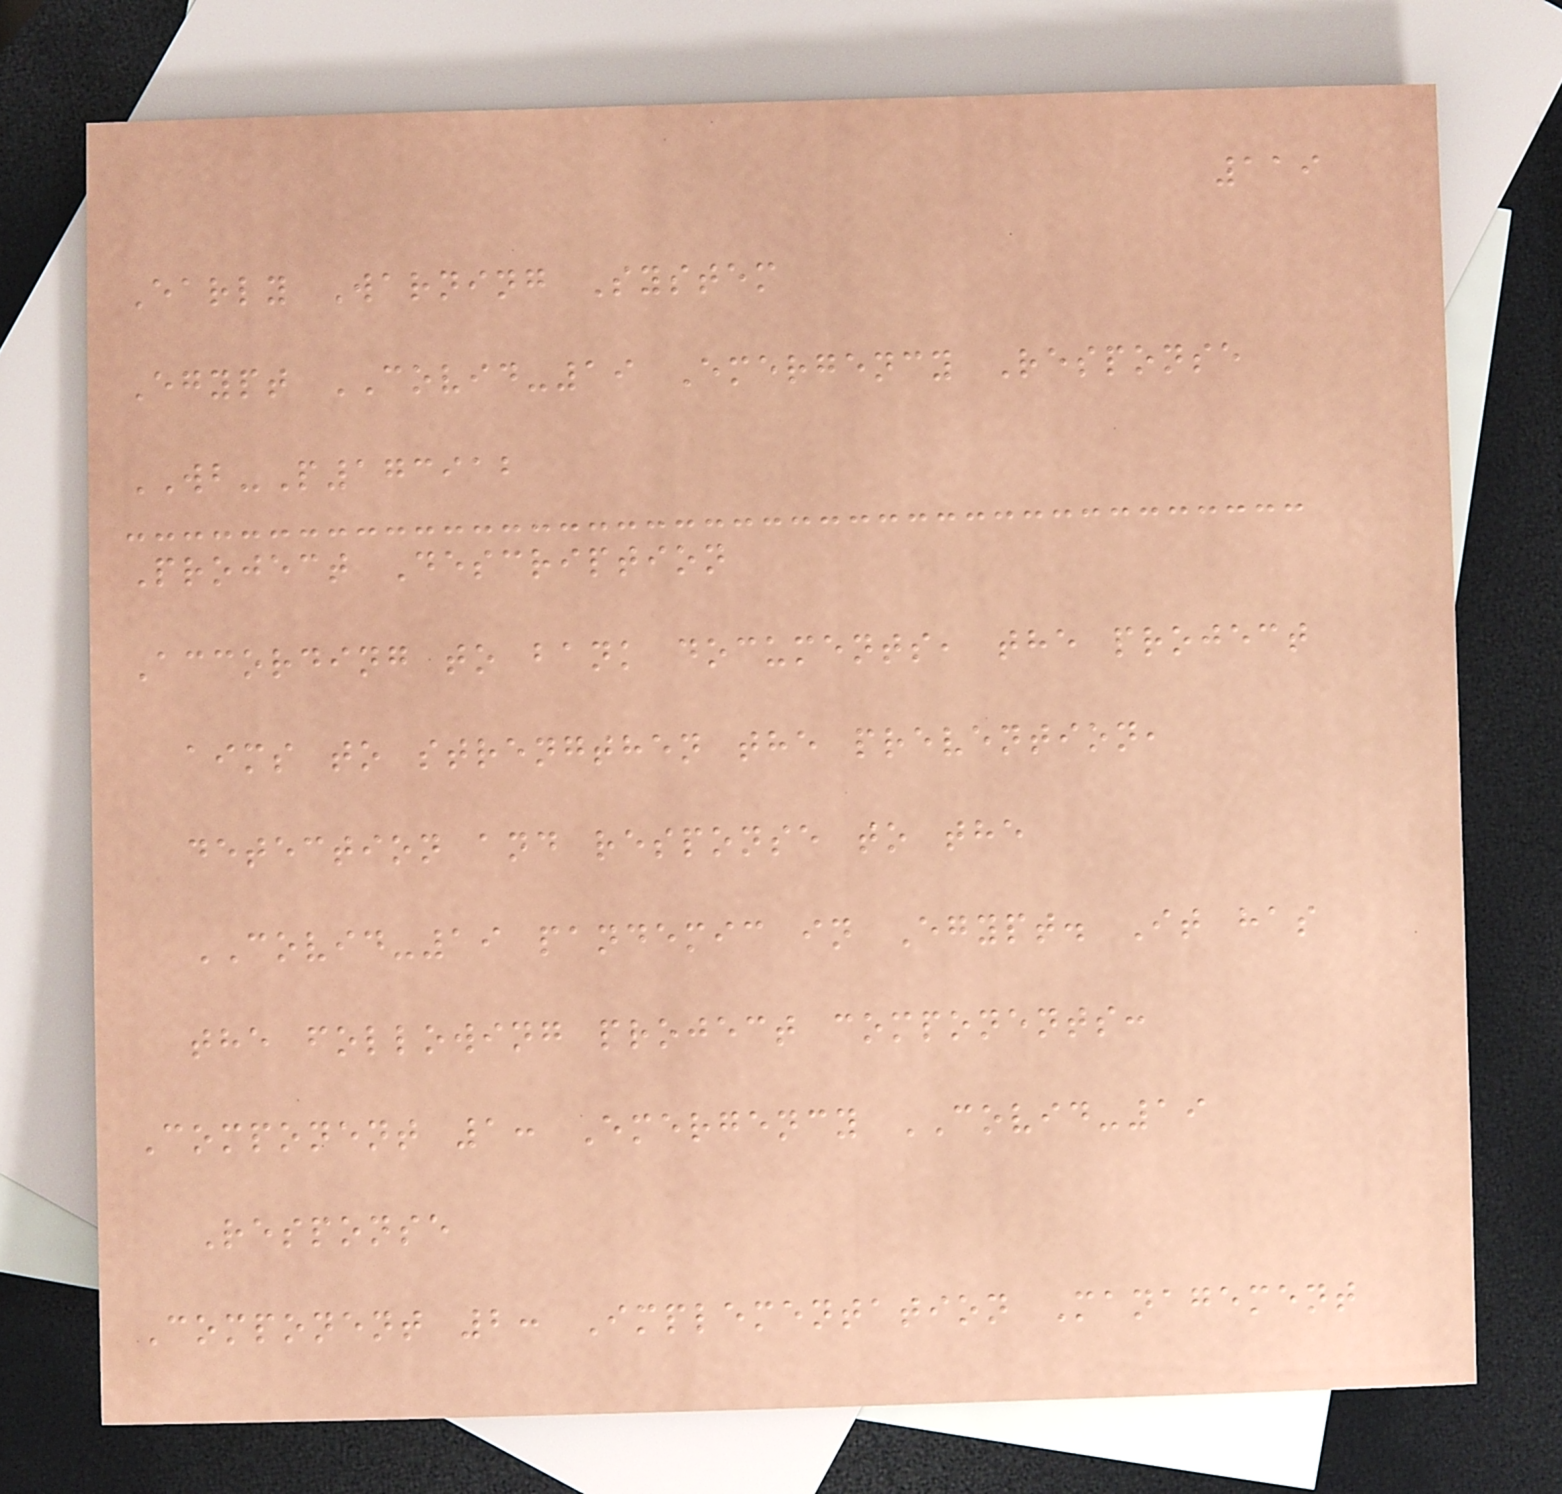119
Early Warning System
Egypt COVID-19 Emergency Response
WB-P173912
Project Description
According to bank documents, the project
aims to strengthen the prevention,
detection and response to the
COVID-19 pandemic in Egypt. It has
the following project components:
Component 1: Emergency COVID-19
Response
Component 2: Implementation Management
